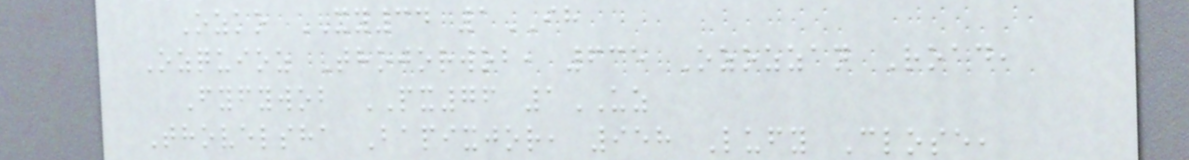Ozko XY34 1IH
Ozquioz Thojorwob, 635 Ozozzan Road,
Fyfywob PX76 1UZ
Thovelsha Bapixjor, 958 Lufy Close,
